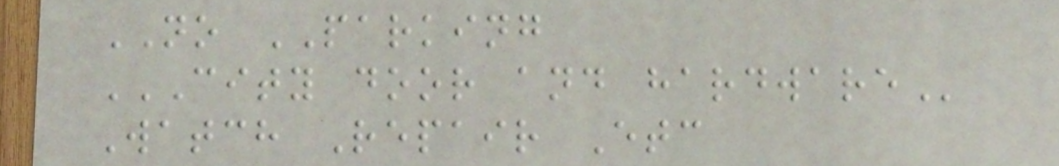NO PARKING
CITY DOOR AND HARDWARE
Watch Repair Etc
